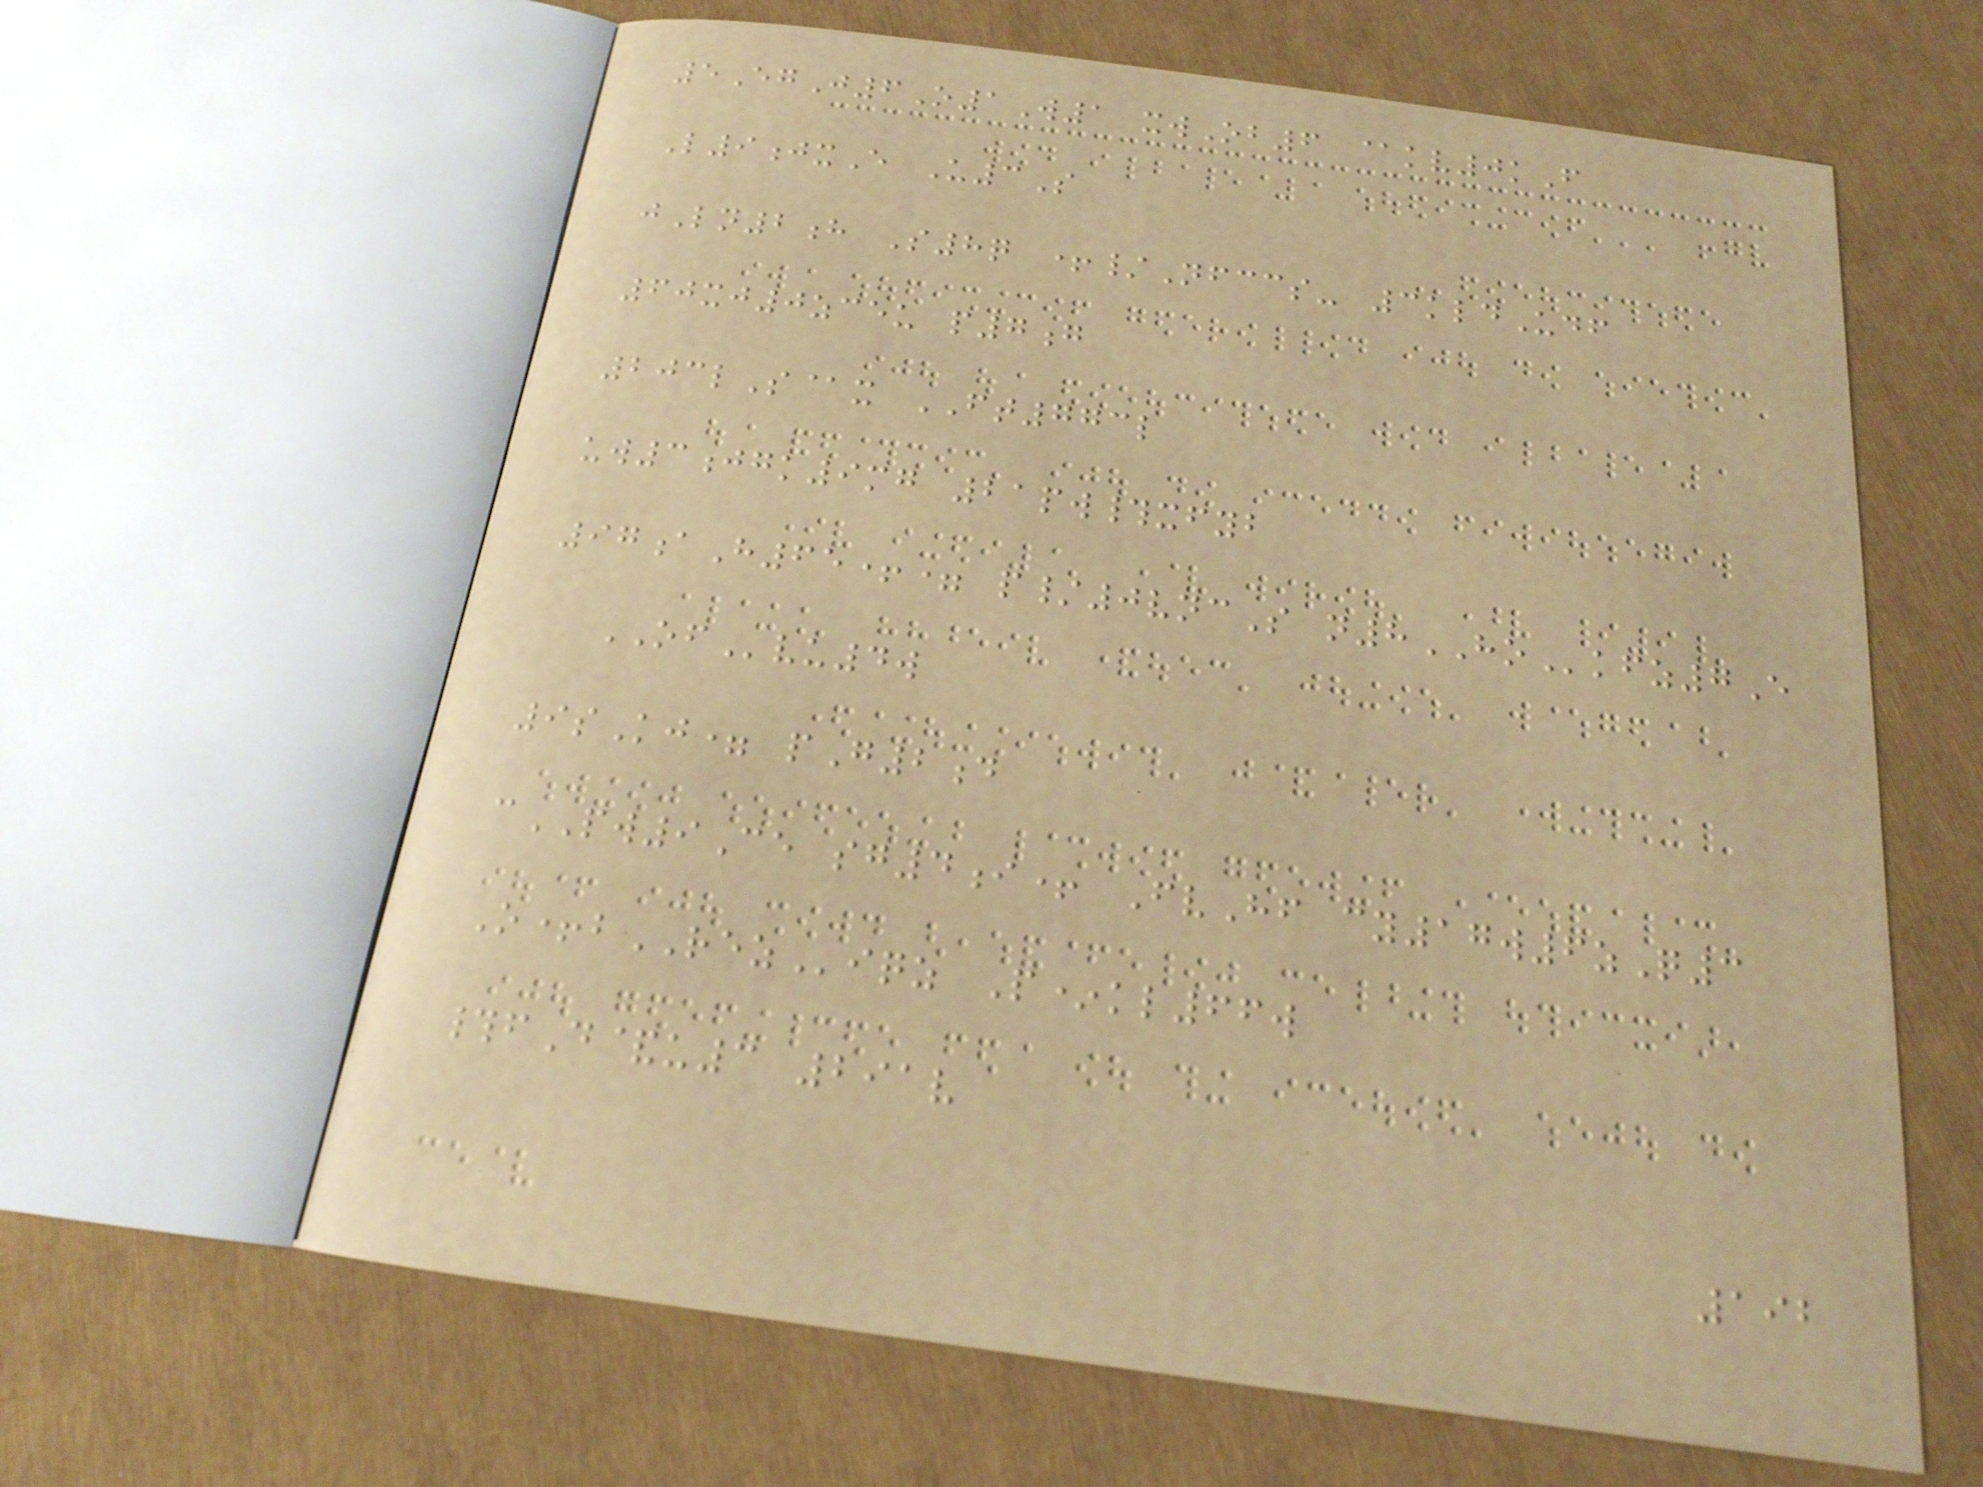5EgJ6O1W1 xwOb6 @kv0kF
L9jxE U3S
jLn2h S8q +/Nfccs- 3kldUdf
60xj0zceu p7g
203lS@x FT773l
uw3jgk9mg 21pw#xfyb
97aH65+= p/0vncS n8HOkfz7E
OFvu4w
9sKj= pG2d
cPW9Ce sg4i+ FvHf cy17w6zQ3
O+bREZiqz P*kl66w
#fD&u3 291v
192
